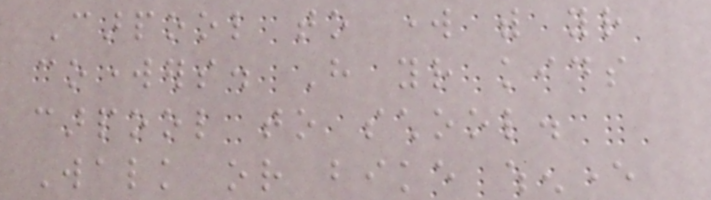Carpool to work with your
coworkers. Have your kids
carpool to school.
Walk or bike whenever
